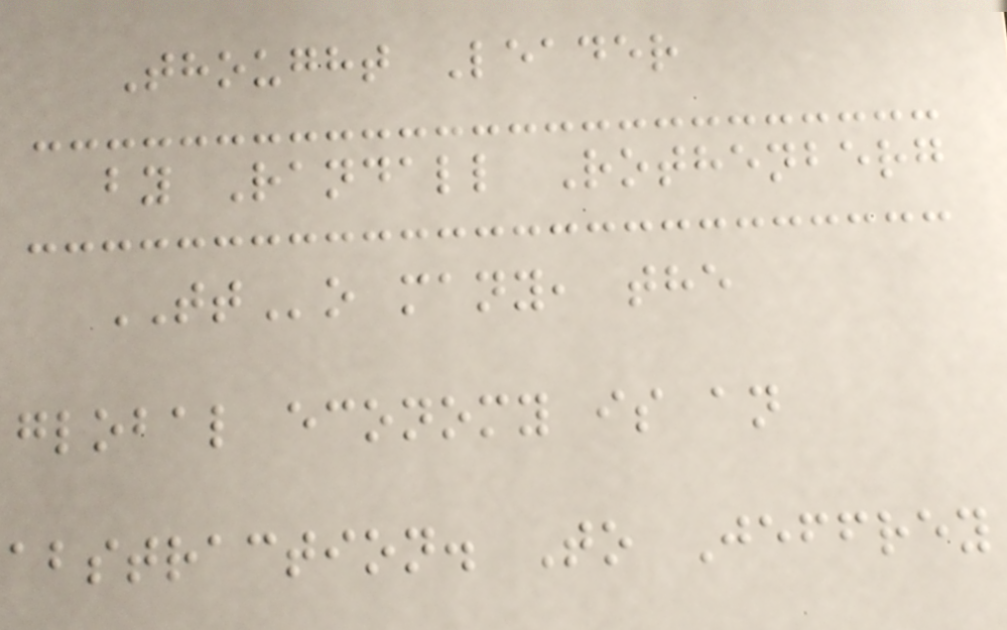Thought Leader
by Randall Rothenberg
TTo many, the
global economy is an
abstraction. To Jeffrey
